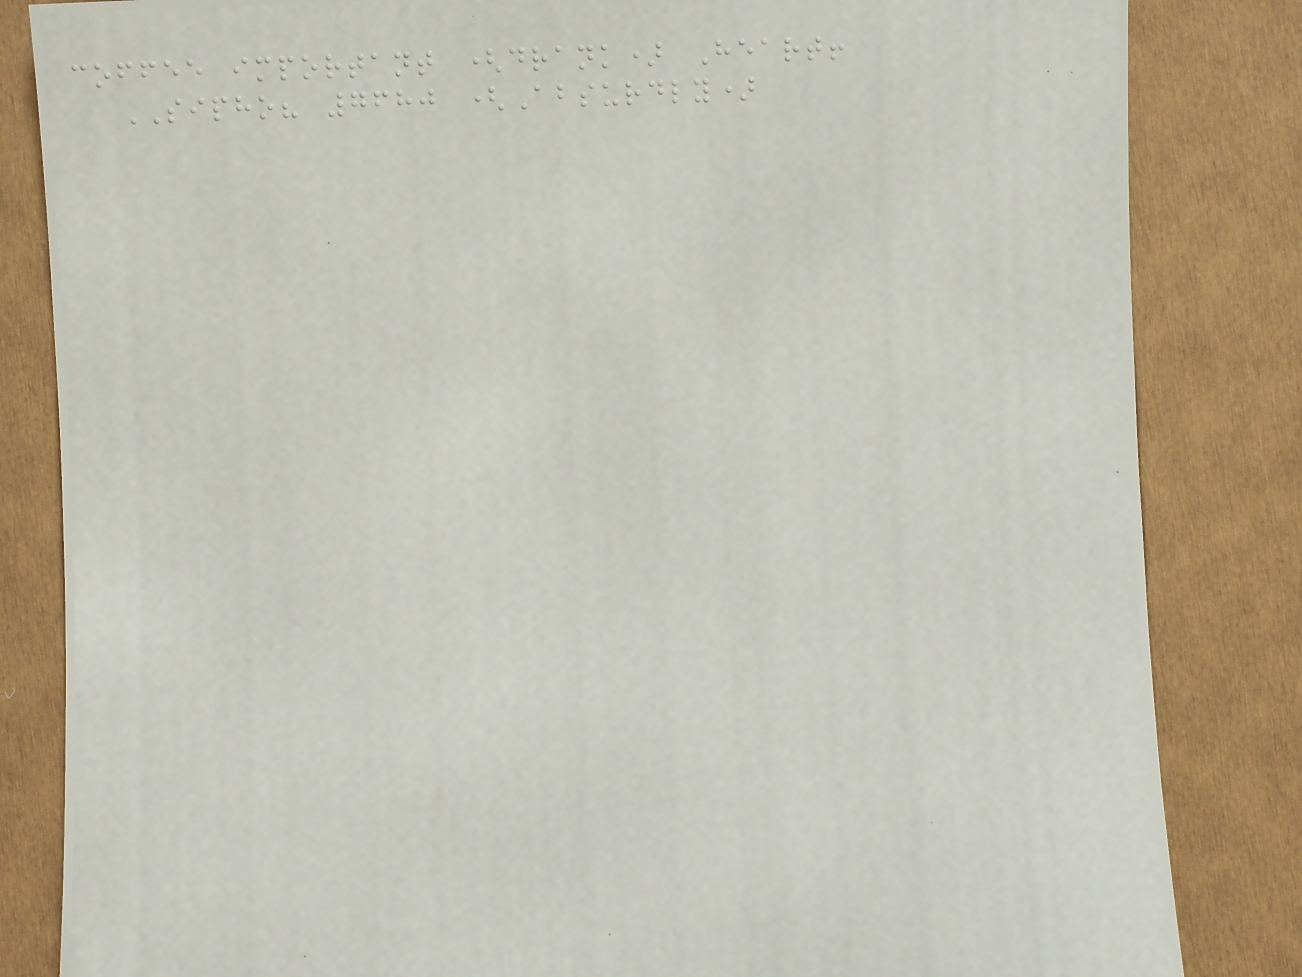coffee important (drank) Heart!
SIPHO? 7680 (Absurdly)
